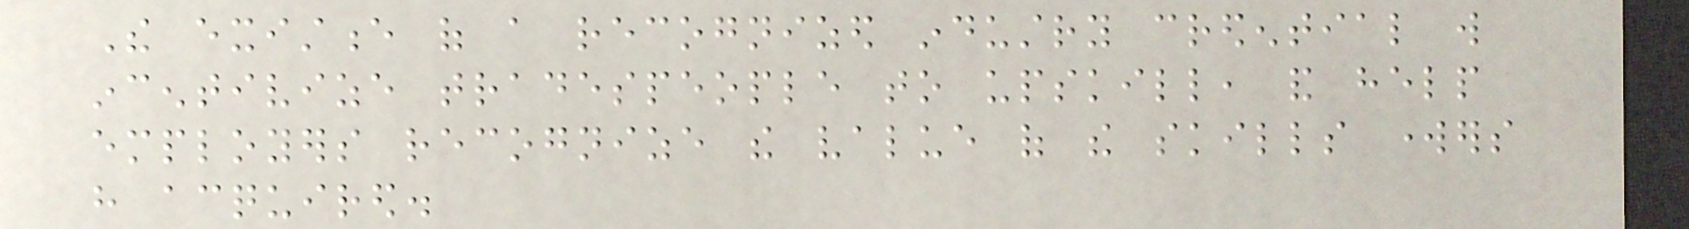The existence of a recognized industry credential will
incentivize tradespeople to upskill, and help
employers recognize the value of the skills workers
have acquired.
